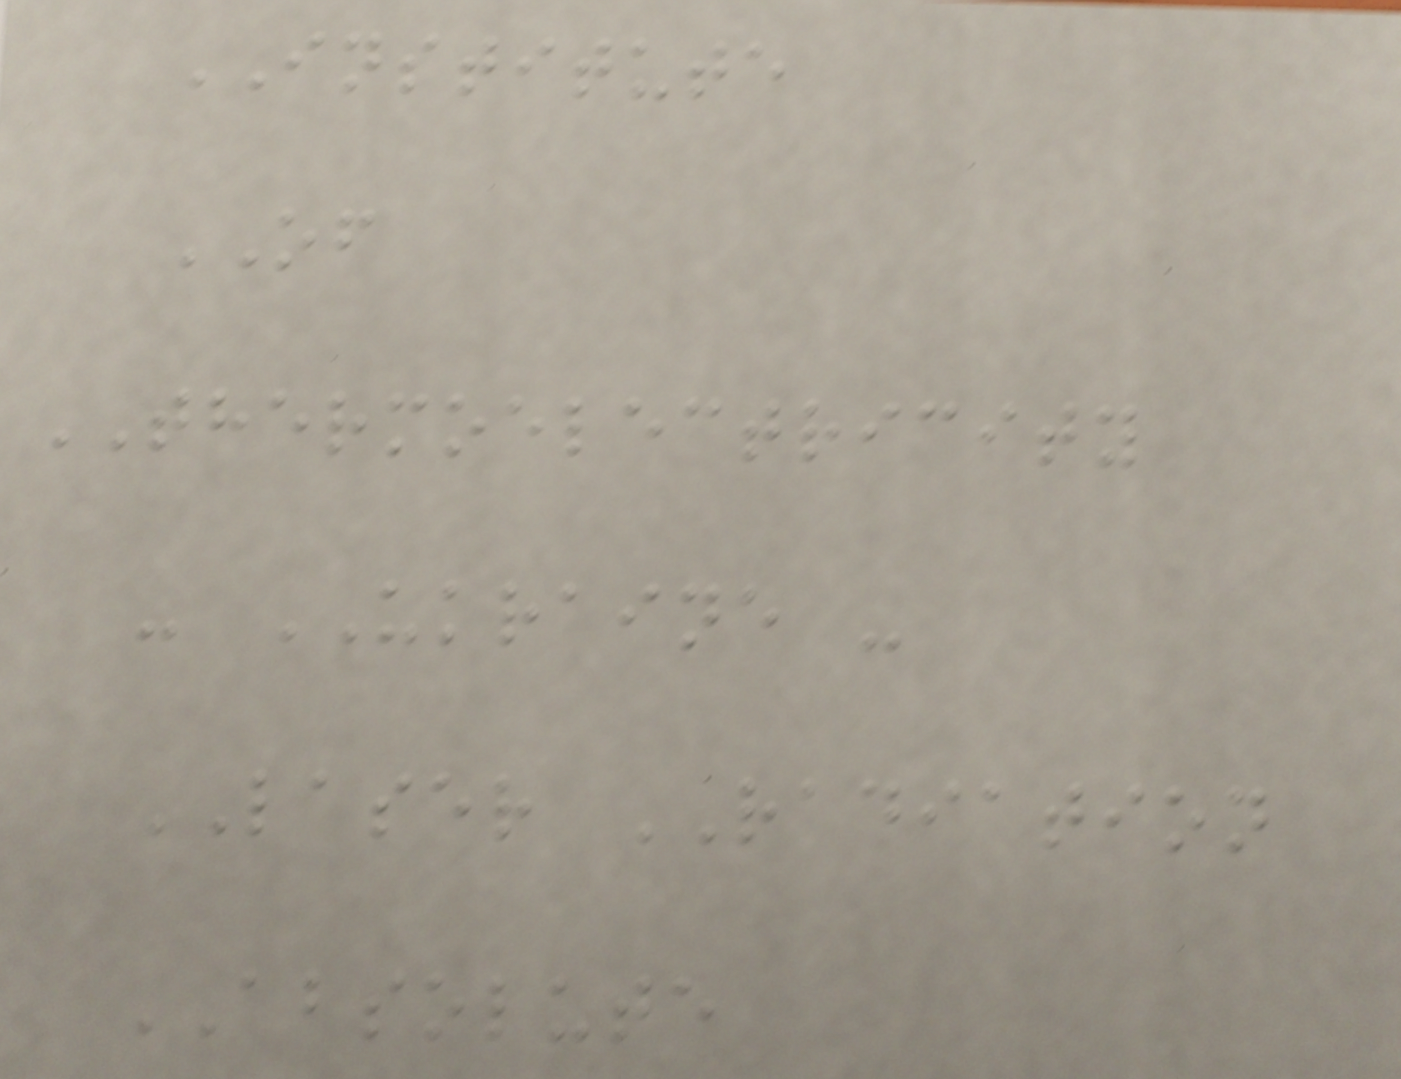INSTITUTE
OF
THERMOELECTRICITY
- UKRAINE -
LASER RADIATION
ABSOLUTE
